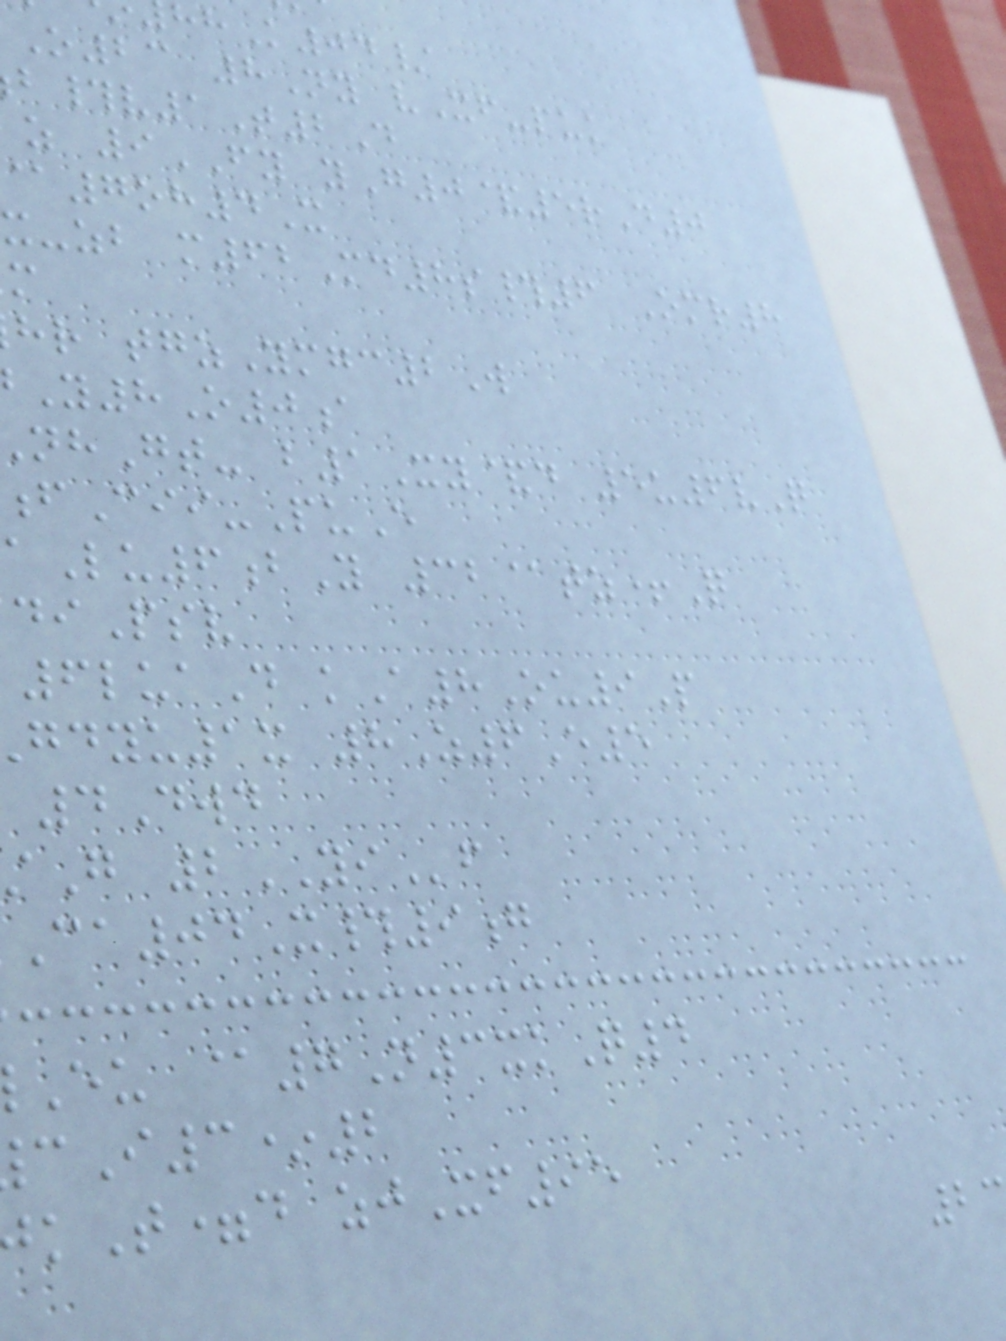K04/
O23 8Ny vXf-puk
b#v1T2D
z 9FY yG0&5rD0
7oh4X
x-zb m62Md8s#6 Omr8
hr tgzYmgc2W
Y8O0a
hGt- b1Xy&d 5u6vQ
fCii-PuE
Lu6bY 32@tz+Q
Psv
6luaD kA8Ou9P
gdyu1x 8Z6E5
4Dwd
G 2YIf
04X#9g
Eu @7N3xkQ4
I3*2
kT=d zjXf95
